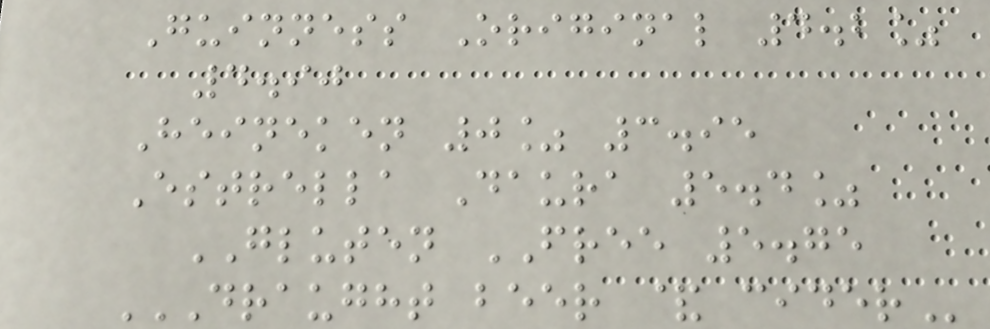Guinness Original 4.2%
4.90
Heineken 0% 3.95
Estrella Daura 5.4%
GLUTEN FREE 5.75
DRAUGHT BEER & CIDER
